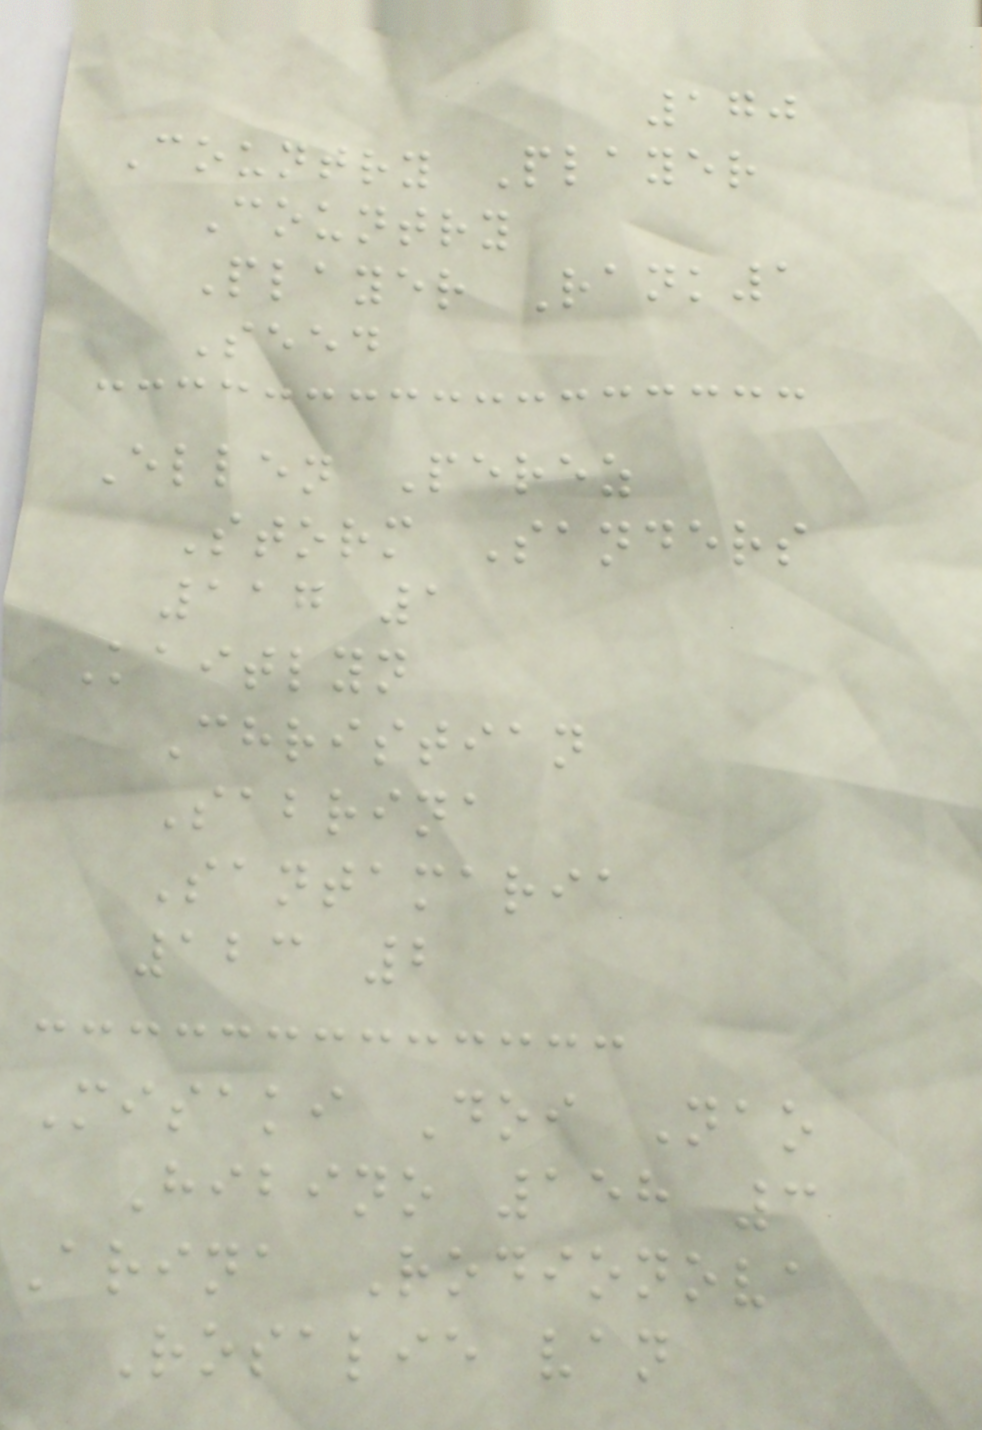170
Country Player
Country
Player Rank1
Seed
Ellen Perez
Storm Sanders
117 1
Kaitlyn
Christian
Sabrina
Santamaria
123 2
Misaki Doi Nao
Hibino 158 3
Arina Rodionova
Rosalie van
